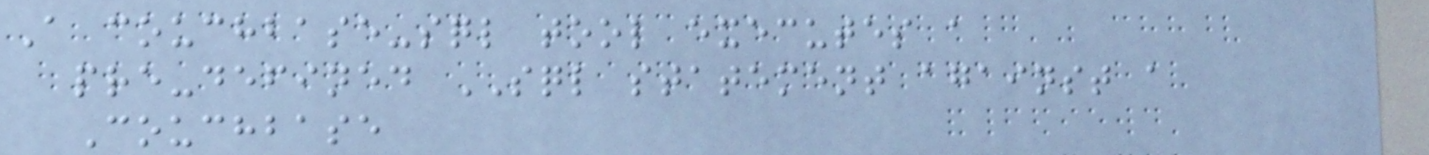A couchbase-sql tool executes a
pre-defined SQL statement against a
Couchbase
